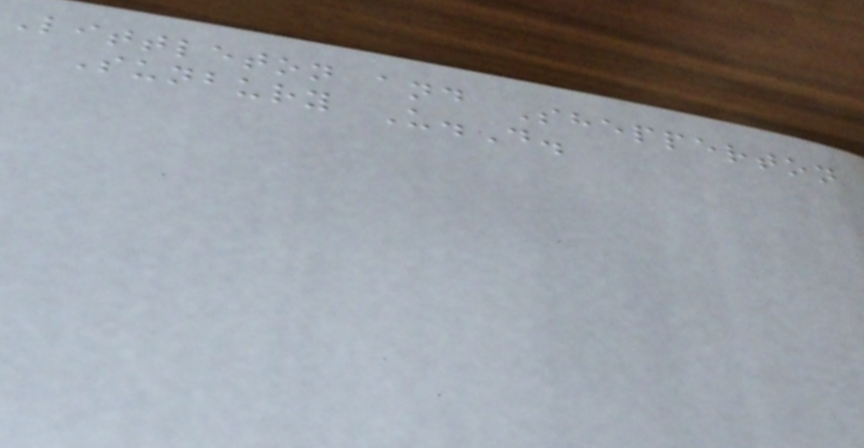Littleton and Shepperton
Sunbury U.D.
